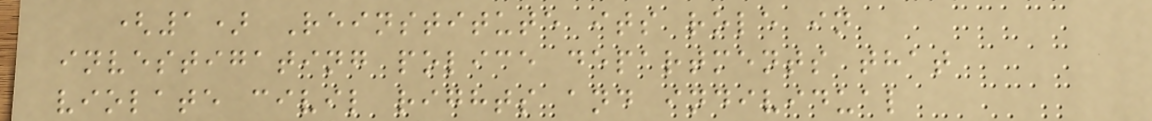(1) Reinstitute its role in
investigating police departments that
violate civil rights and individual
